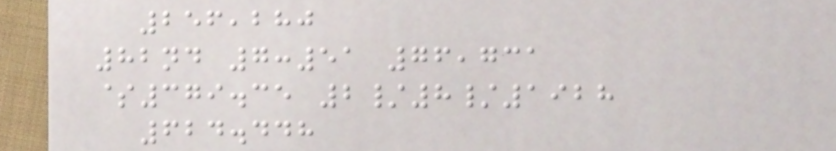256,280
82nd 7:51 76,731
$379.35 2/8/1928
624.448
